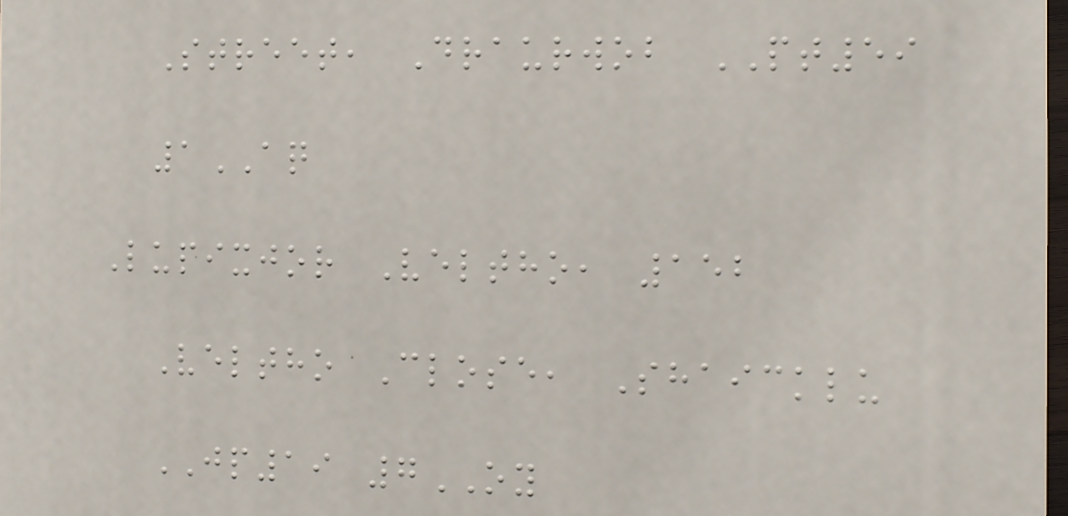Street, Draurwob PT59
1AQ
Lupixjor Veltho, 152
Veltho Close, Shaicklu
JP19 7OY
